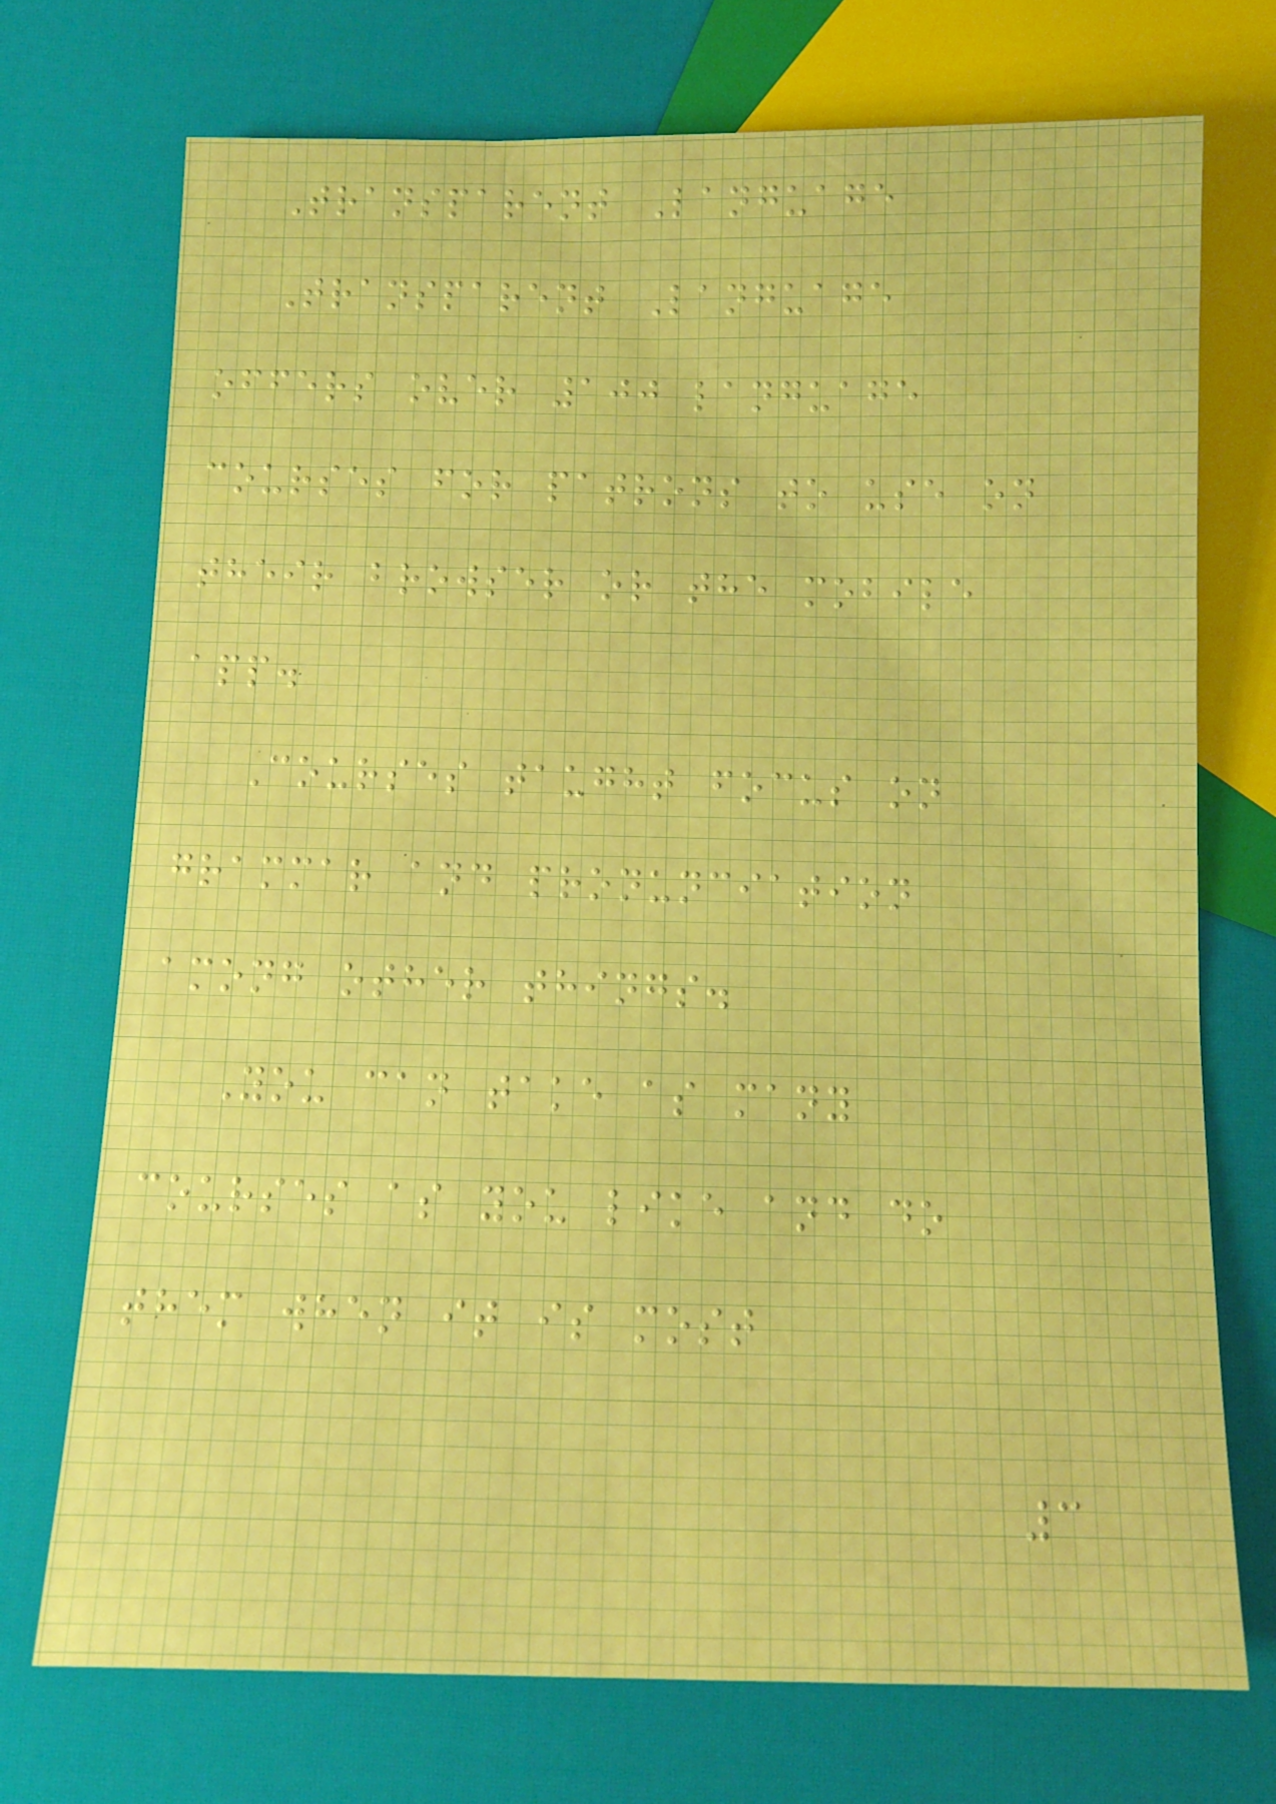Transparent Language
Transparent Language
offers over 100 language
courses for patrons to use on
their browser or the mobile
app.
Courses taught focus on
grammar and pronunciation
among other things.
You can take as many
courses as you like and do
them when it is most
3
